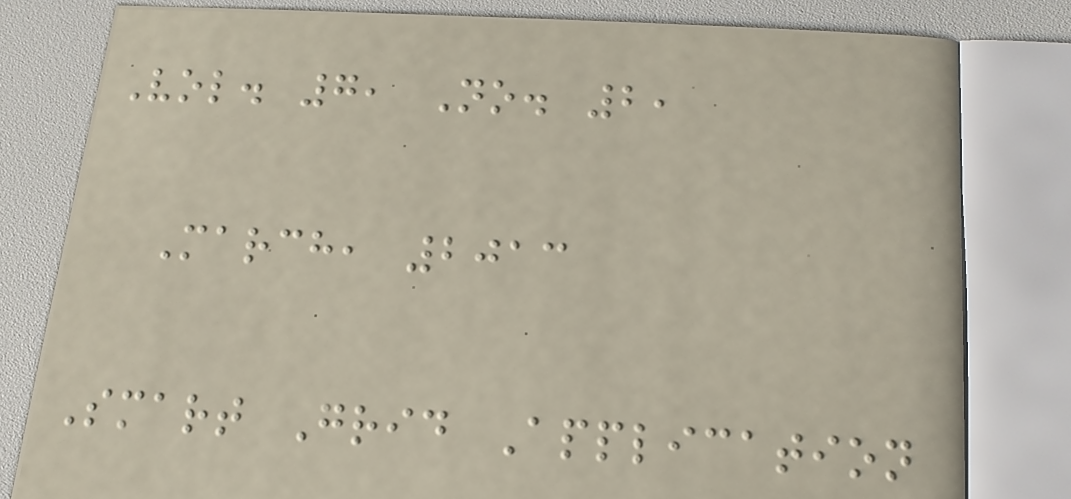Vol. 7, No. 2,
March, 2013
Smart Grid Application
